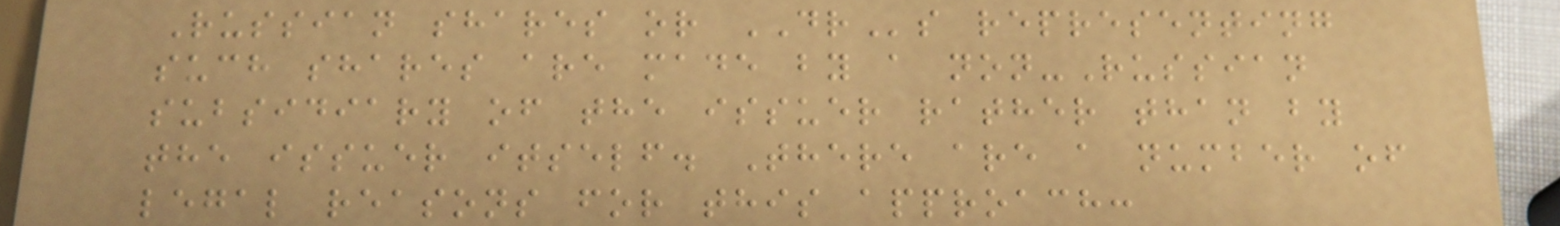Russian shares or DRs representing
such shares are made by a non-Russian
subsidiary of the issuer rather than by
the issuer itself. There are a number of
legal reasons for this approach:
